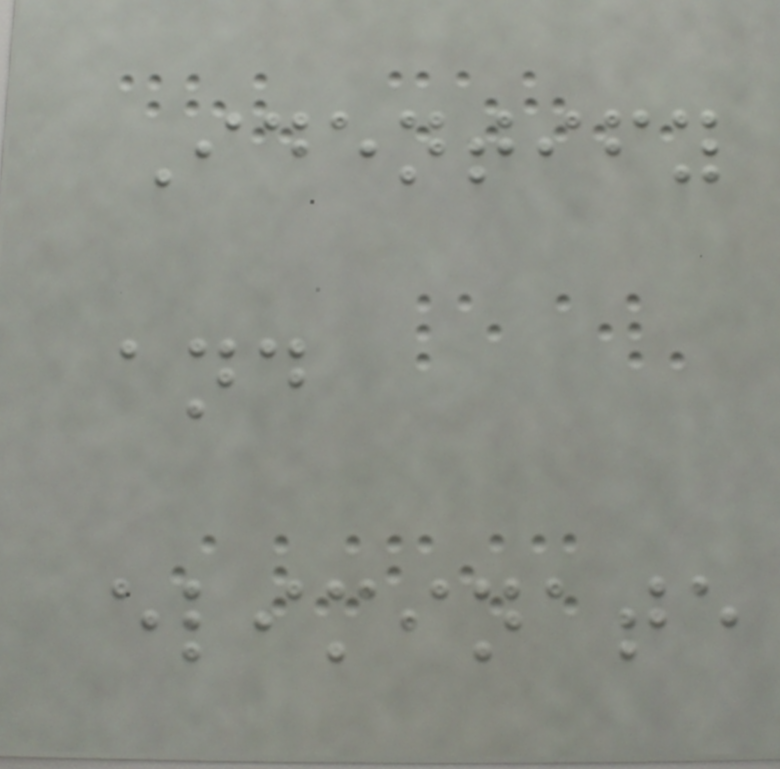Identify
and
eliminate
